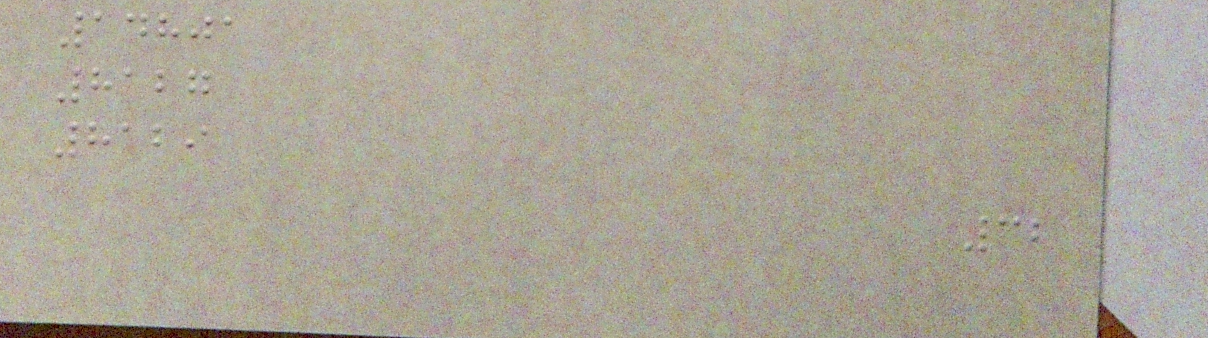14801
8127
8129
32
